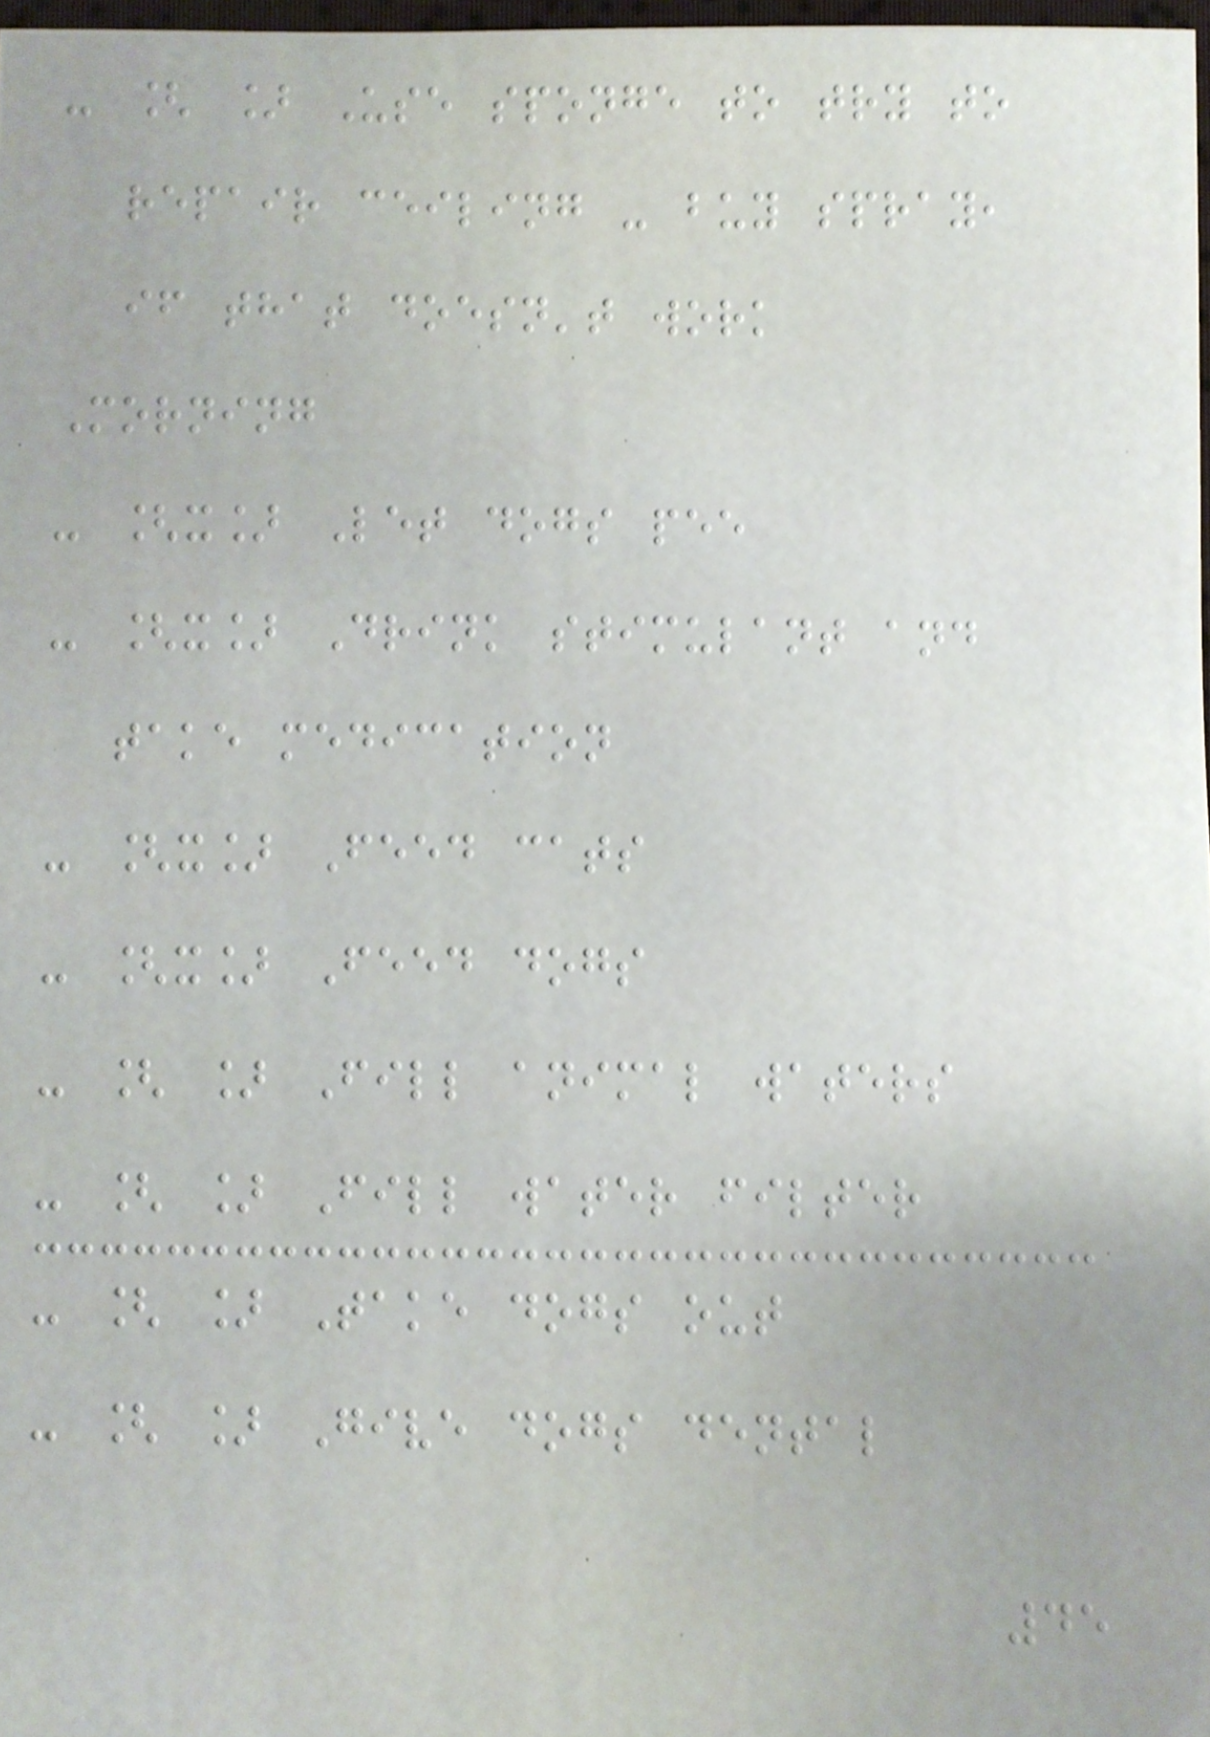- [ ] Use sponge to try to
repair ceiling - buy spray,
if that doesn't work
Morning
- [x] Let dogs pee
- [x] Drink stimulant and
take medication
- [x] Feed cats
- [x] Feed dogs
- [ ] Fill animal waters
- [ ] Fill water filter
- [ ] Take dogs out
- [ ] Give dogs dental
45
